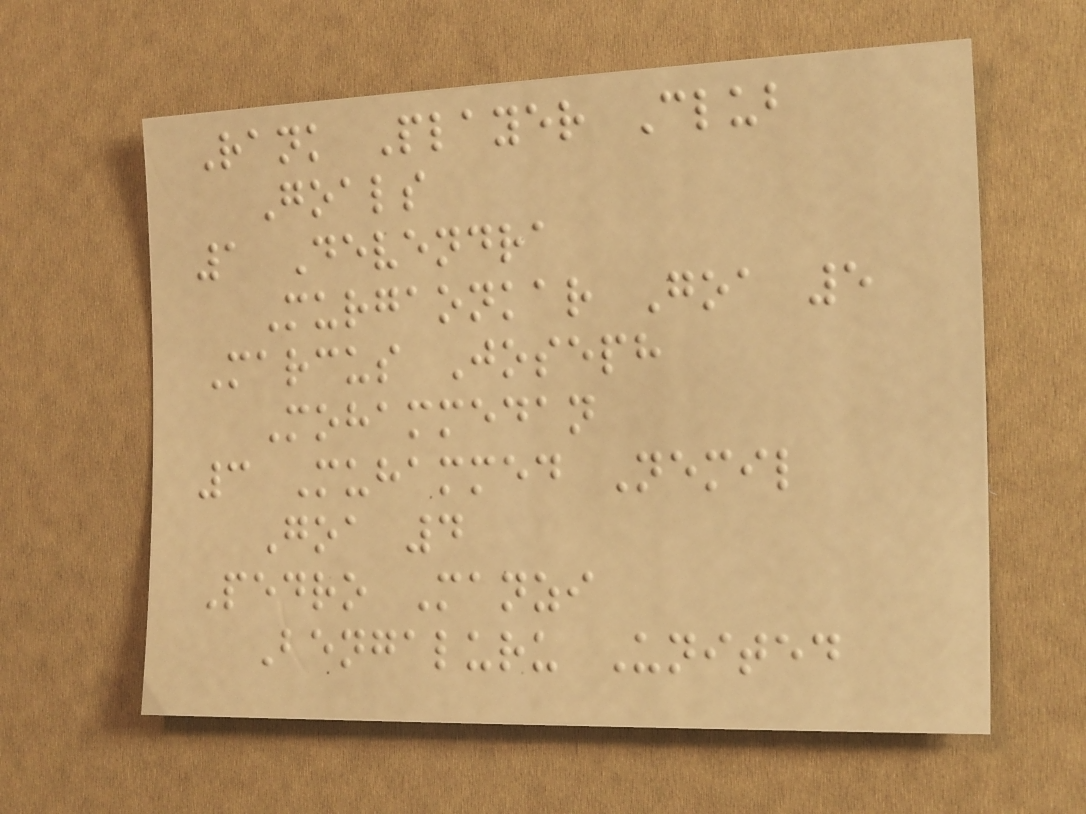Rank Player Club
Goals
1 Devendra
Murgaonkar Goa 5
Marcus Joseph
Mohammedan
3 Muhammed Nemil
Goa 4
Pedro Manzi
Bengaluru United
